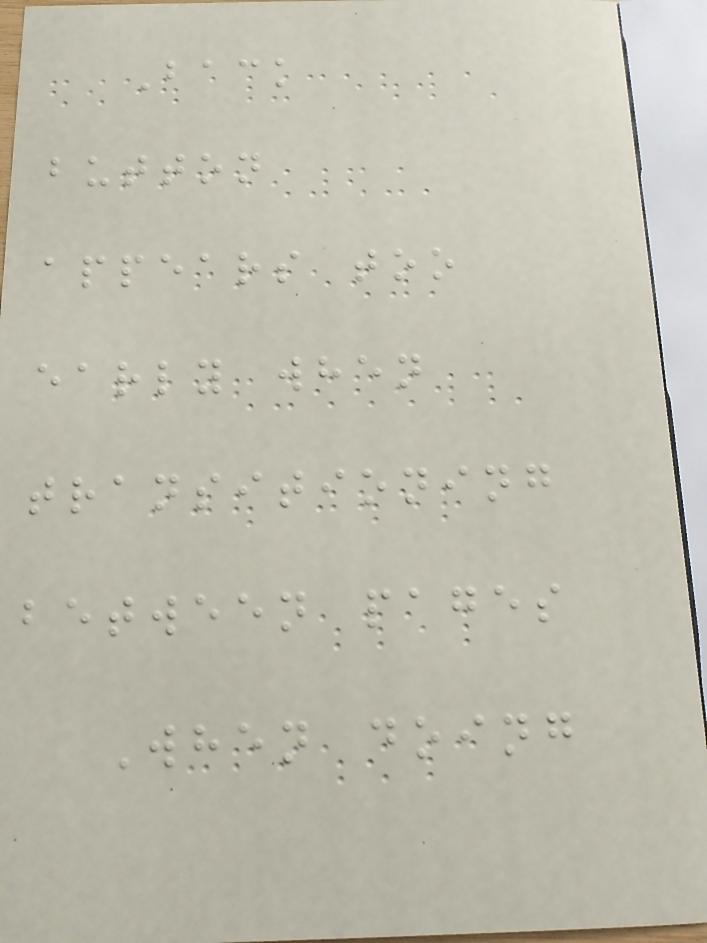Back
button
appears too
early when
transitioning
between pages
When doing
